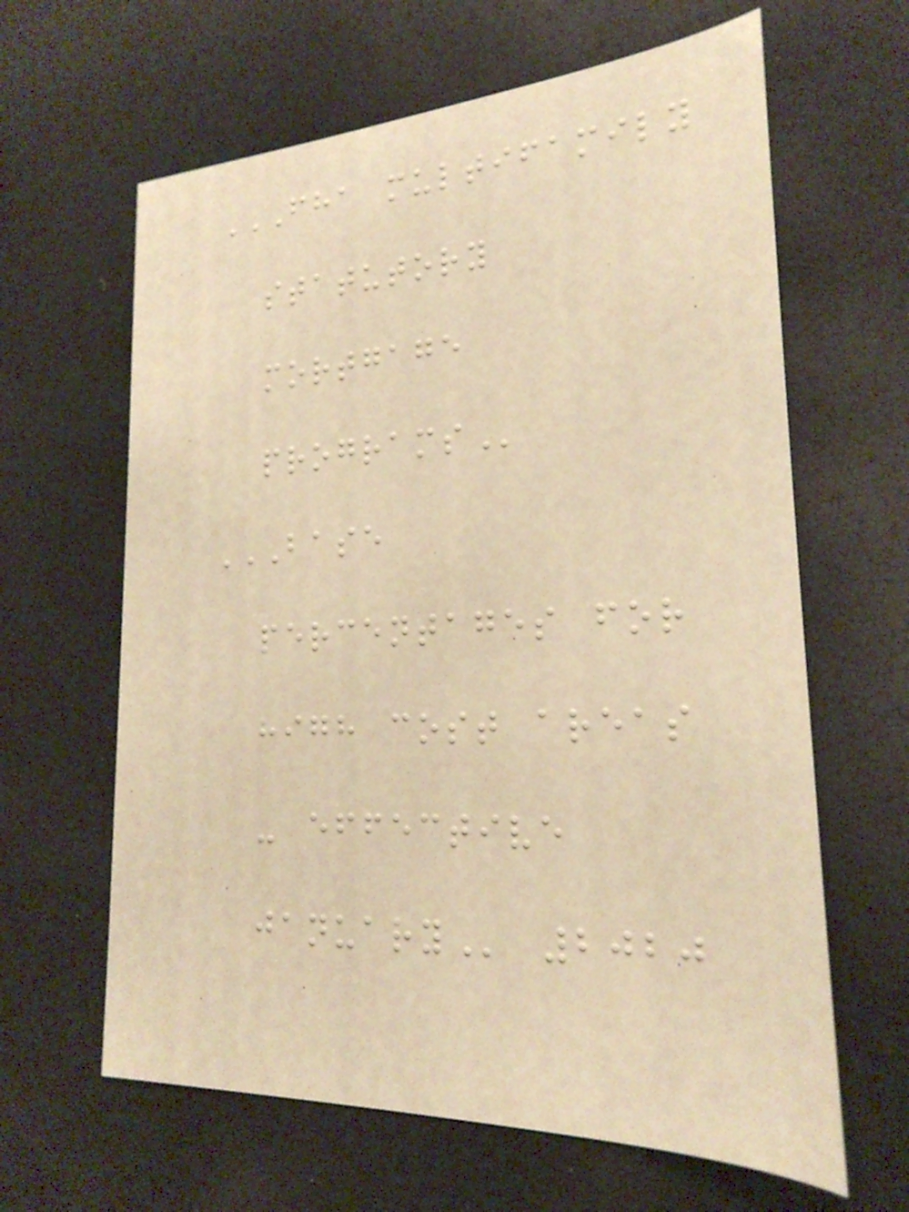FHA MULTIFAMILY
STATUTORY
MORTGAGE
PROGRAMS
BASE
PERCENTAGES FOR
HIGH COST AREAS
- EFFECTIVE
JANUARY 2020
